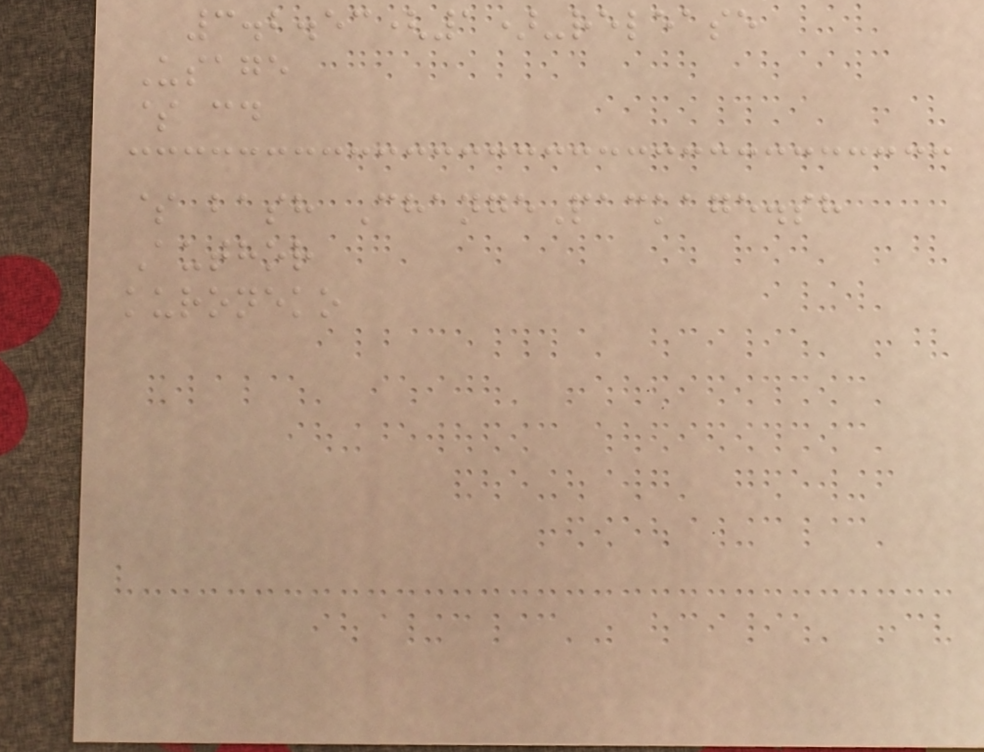3.2.53(1)-release
Usage
$ cd
$ bash ChangePackage.sh
Author
kuroneko
